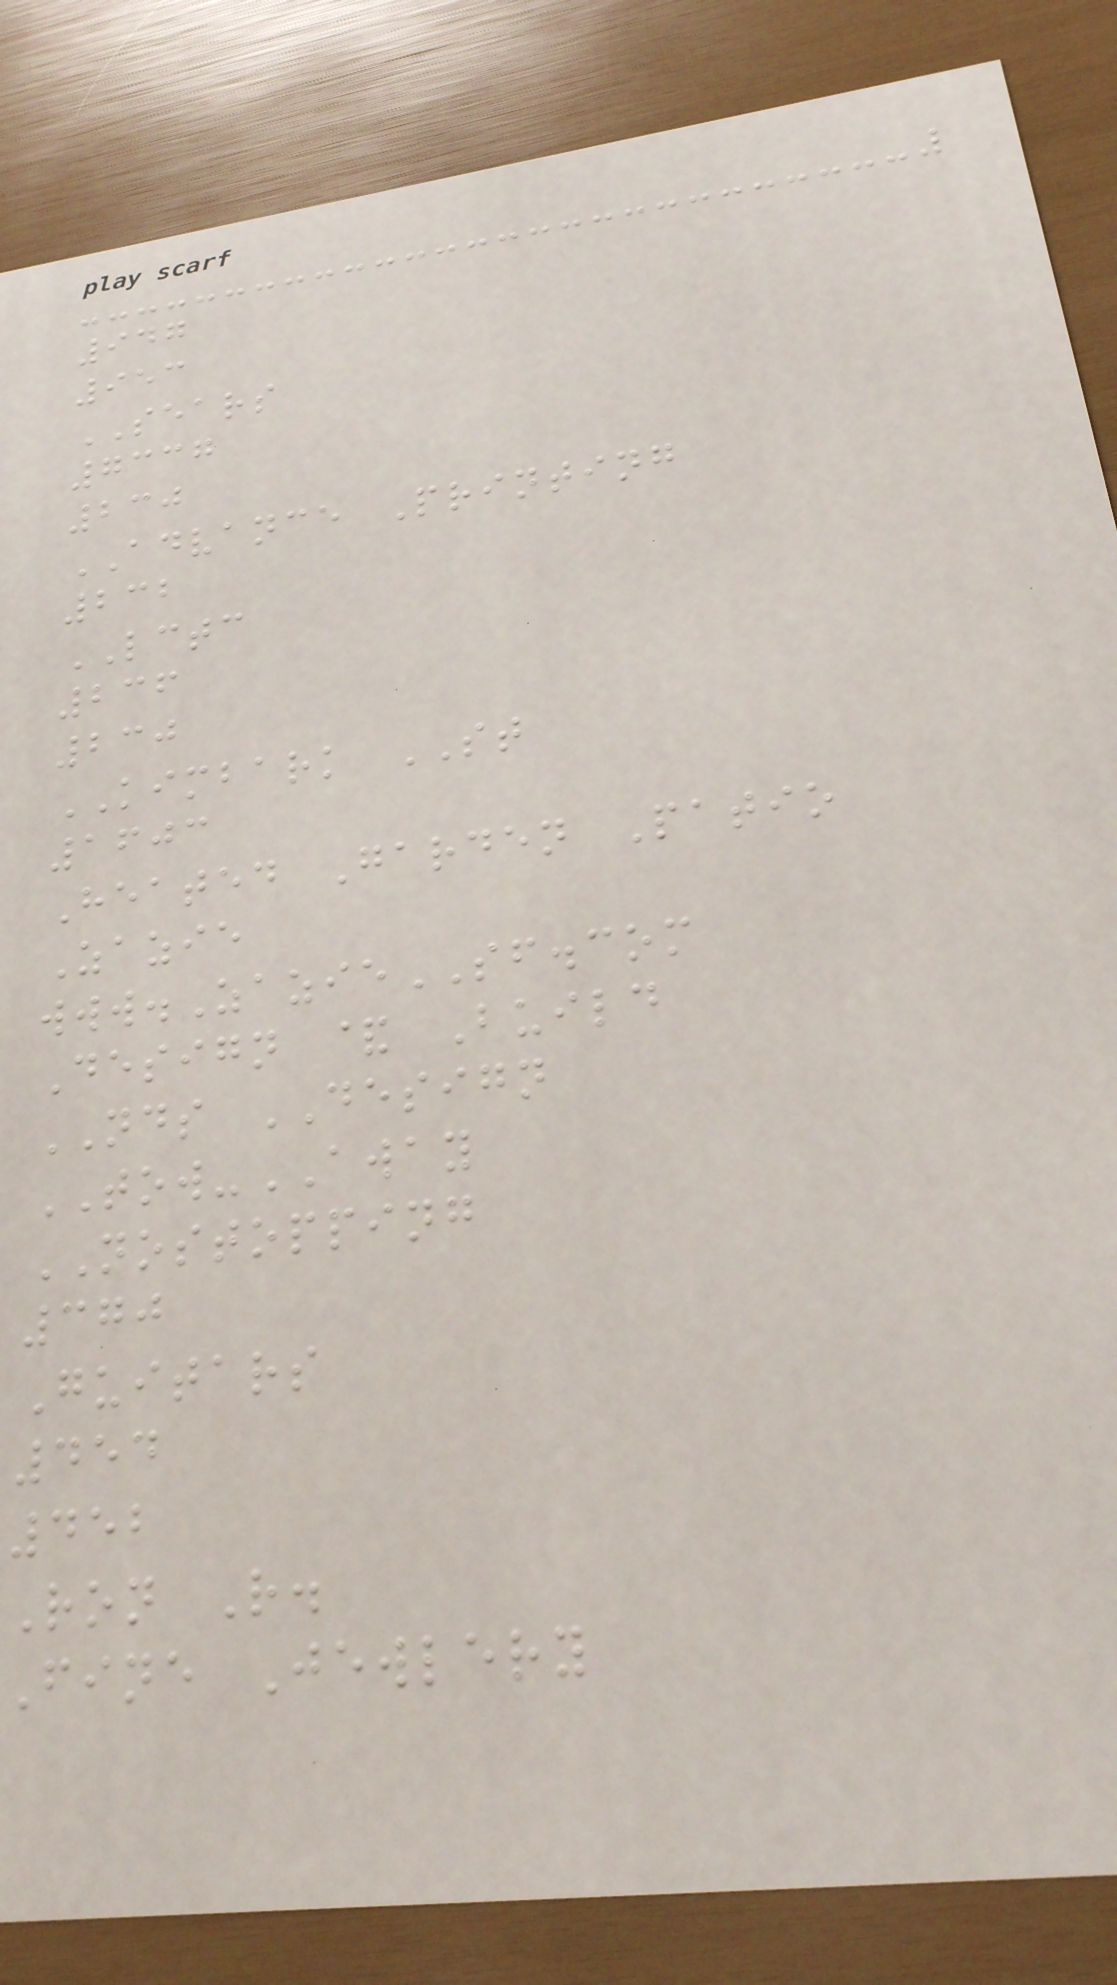947
953
SEARS
7337
230
ADVANCE Printing
232
LCTC
236
230
KIMBARK ST
1603
Heated Garden Patio
Zazie
www.ZazieSF.com
Design & Build
NDS DESIGN
TOW-AWAY
NOSTOPPING
370
Guitars
454
452
Ron R.
Fine Jewlery
